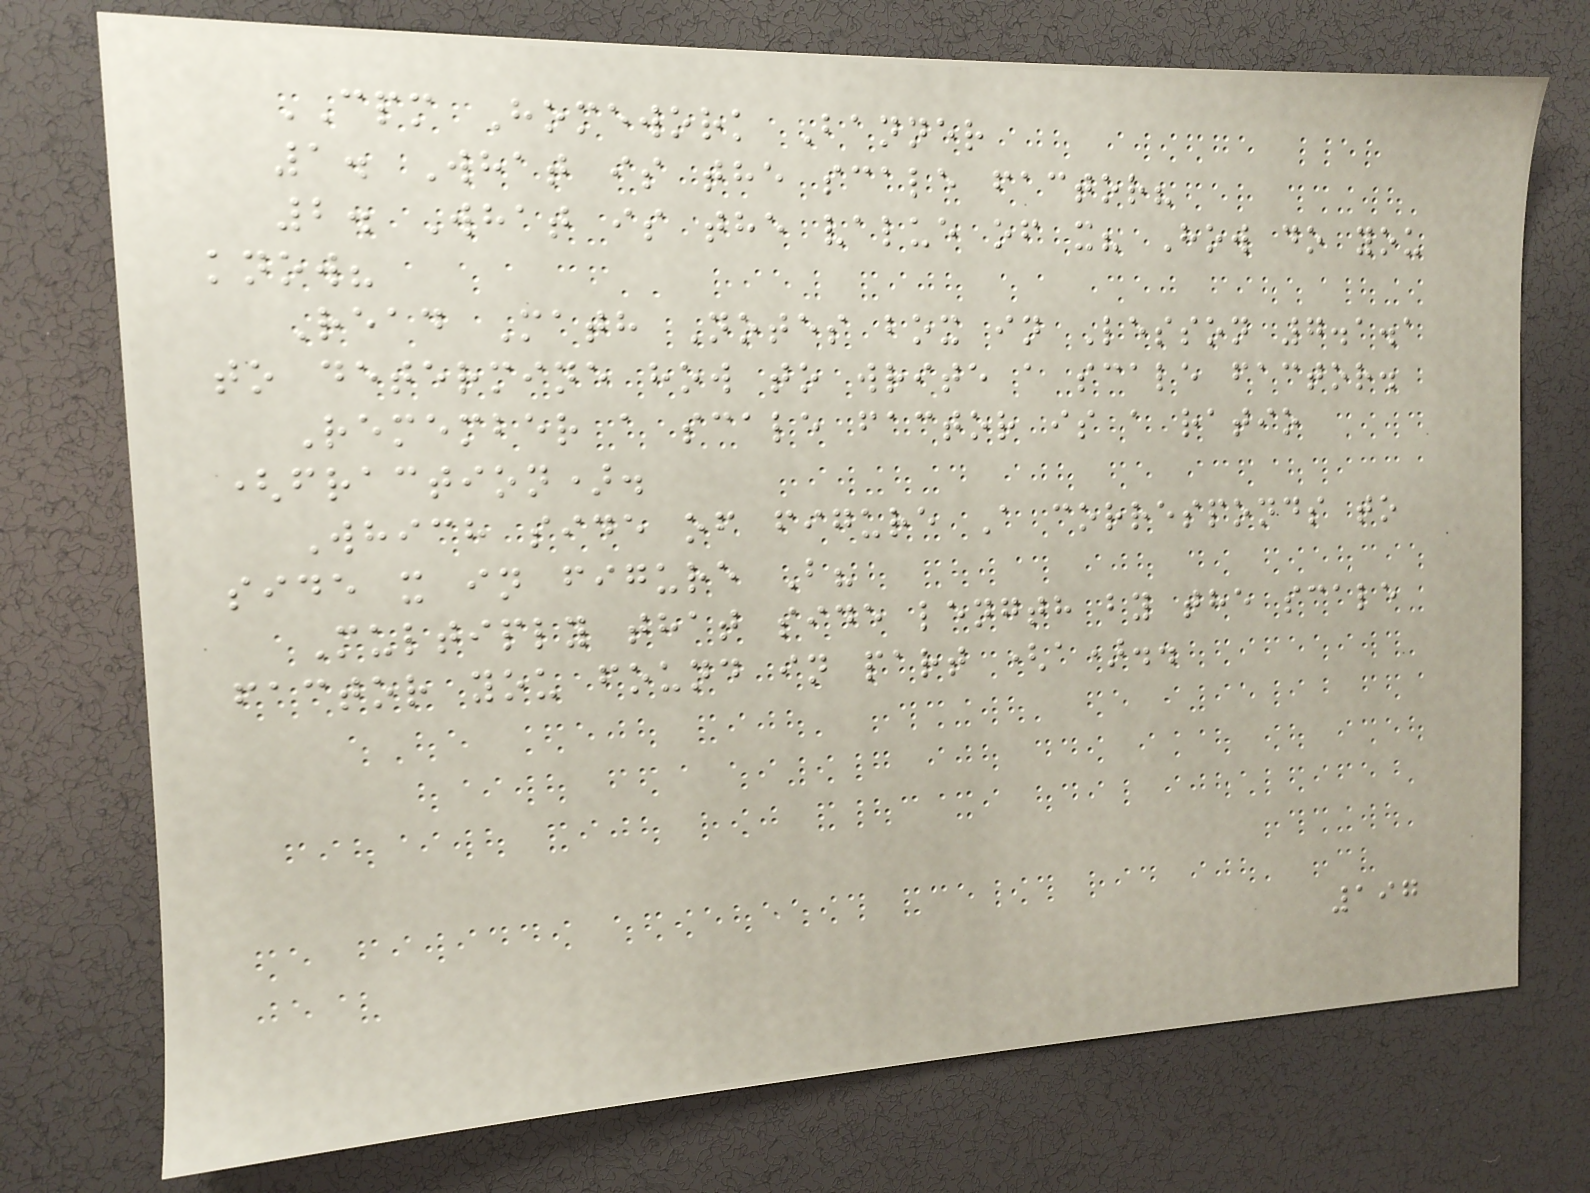CPM Homework Banner
1. What is the scale factor?
2. What is the value of x? How do you
know?
Read Math Notes box in Lesson 7.1.1
to determine how to write a scale factor.
Remember a scale factor is a ratio
(fraction).
Which side of figure A corresponds to
side x in figure B?
Multiply that side length by the scale
factor you found in part (a)..
197
